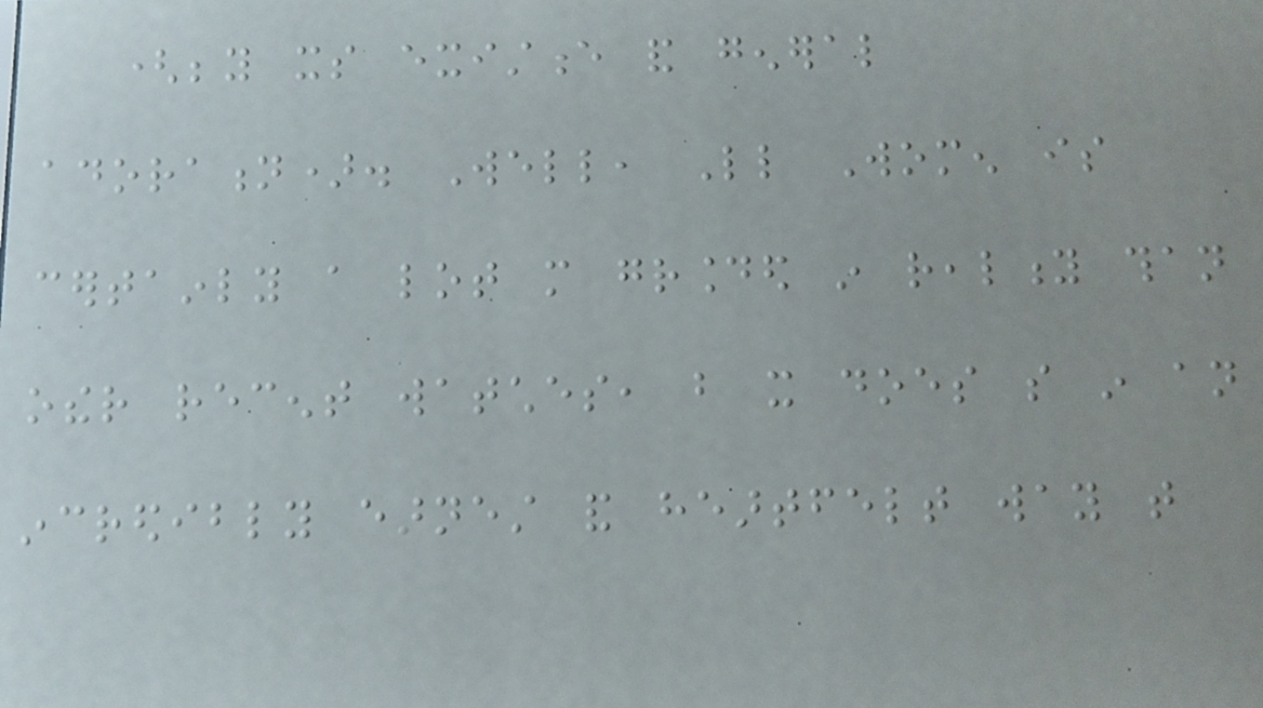(beyond its existence and general
adoration). Well, Little Women is
certainly a lot more grounded in reality than
other recent watches, but it does so in an
incredibly earnest and heartfelt way that
